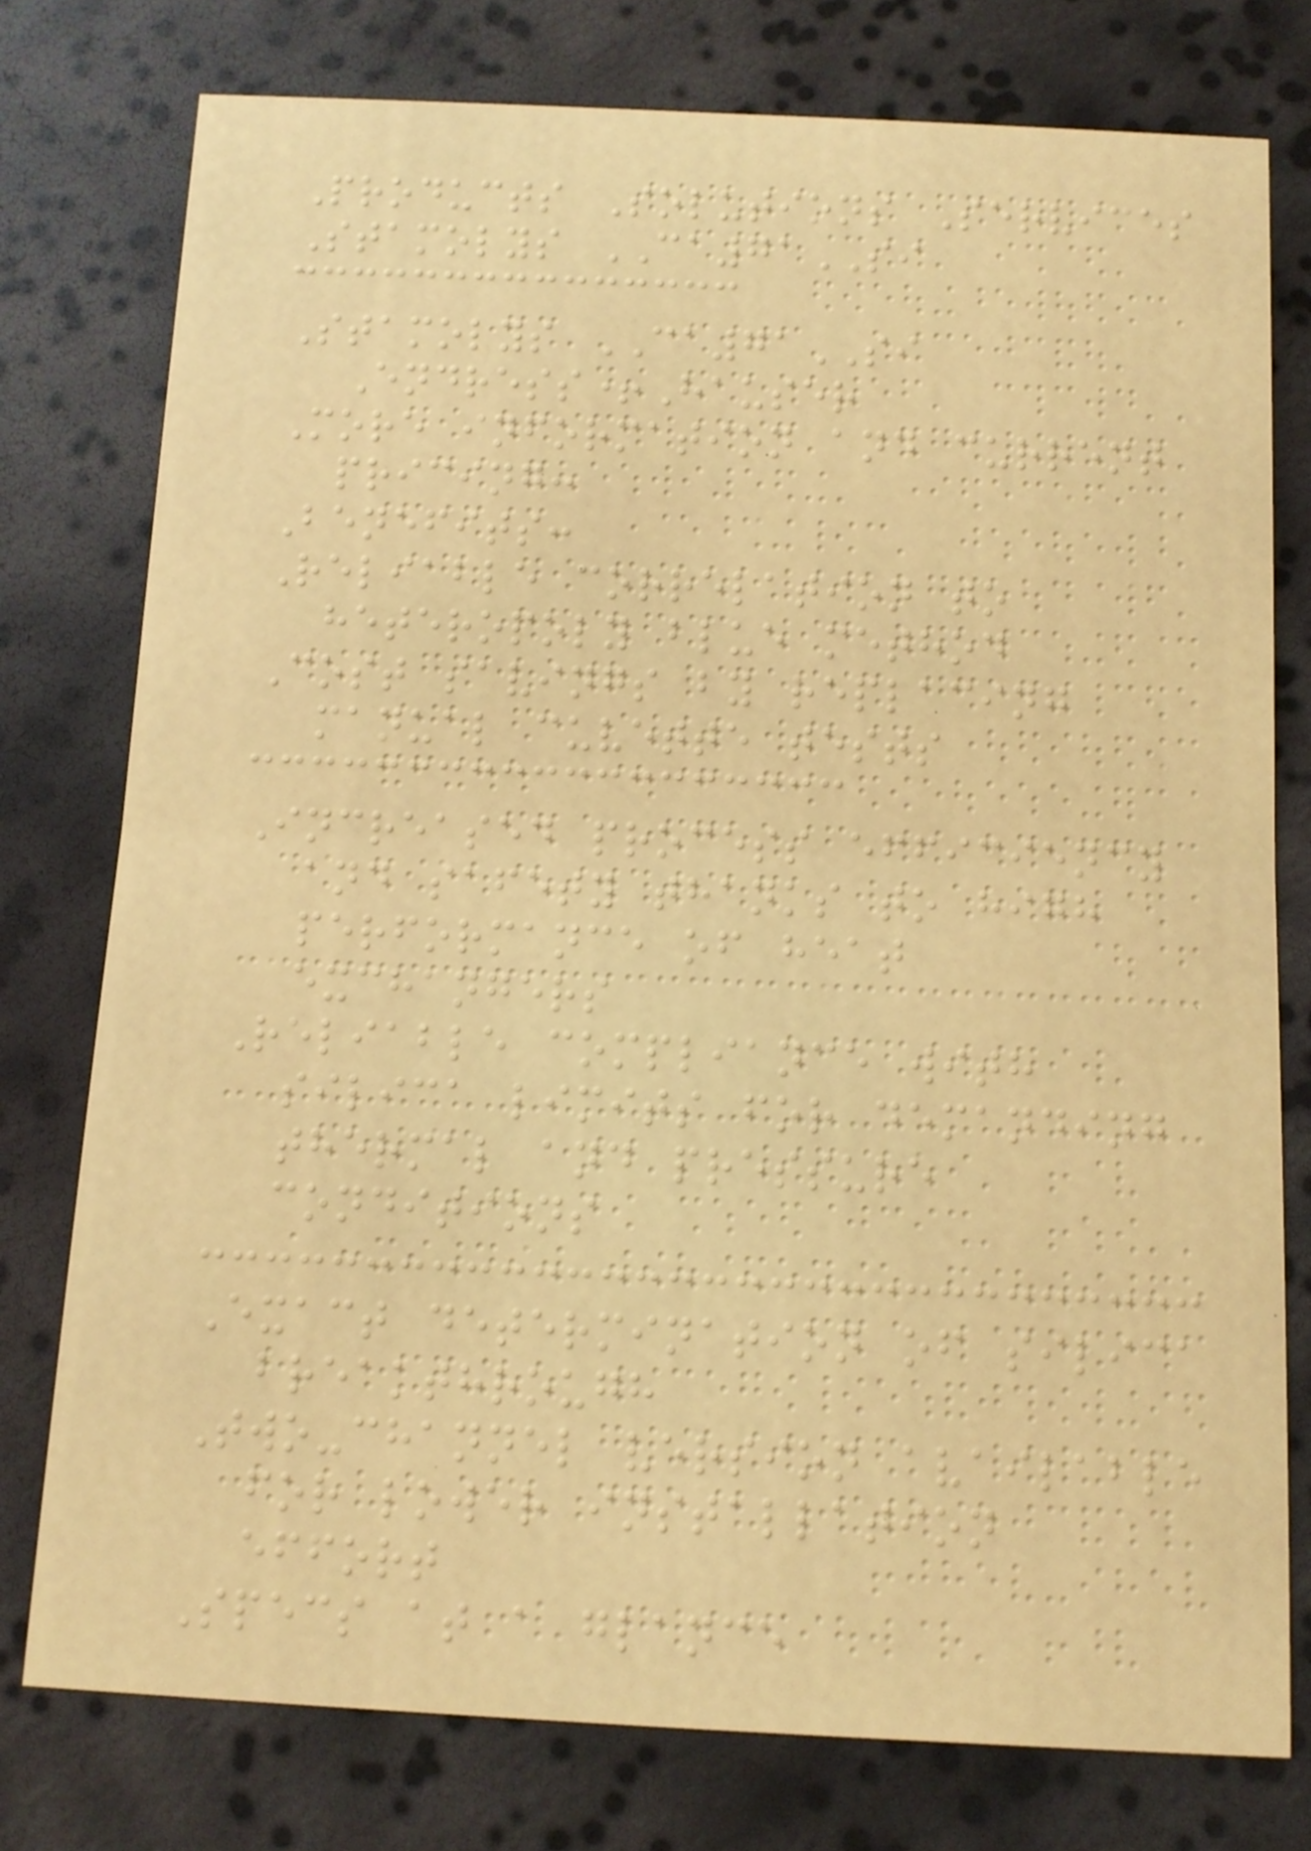Products Solutions Services
Stamolys CA71SI
Stamolys CA71SI
Endress+Hauser
More information and current
pricing:
Benefits:
Reliable correlation to
heteropoly blue method
Cost savings by replacing
manual cuvette tests
Increased process efficiency
and safety thanks to high
performance of heat
exchangers
Reliable compliance with
silica limits for demanding
thermal and pressure
conditions
Exact determination of silica
breakthrough
Two-channel version available
for lower installation
effort
Specs at a glance
